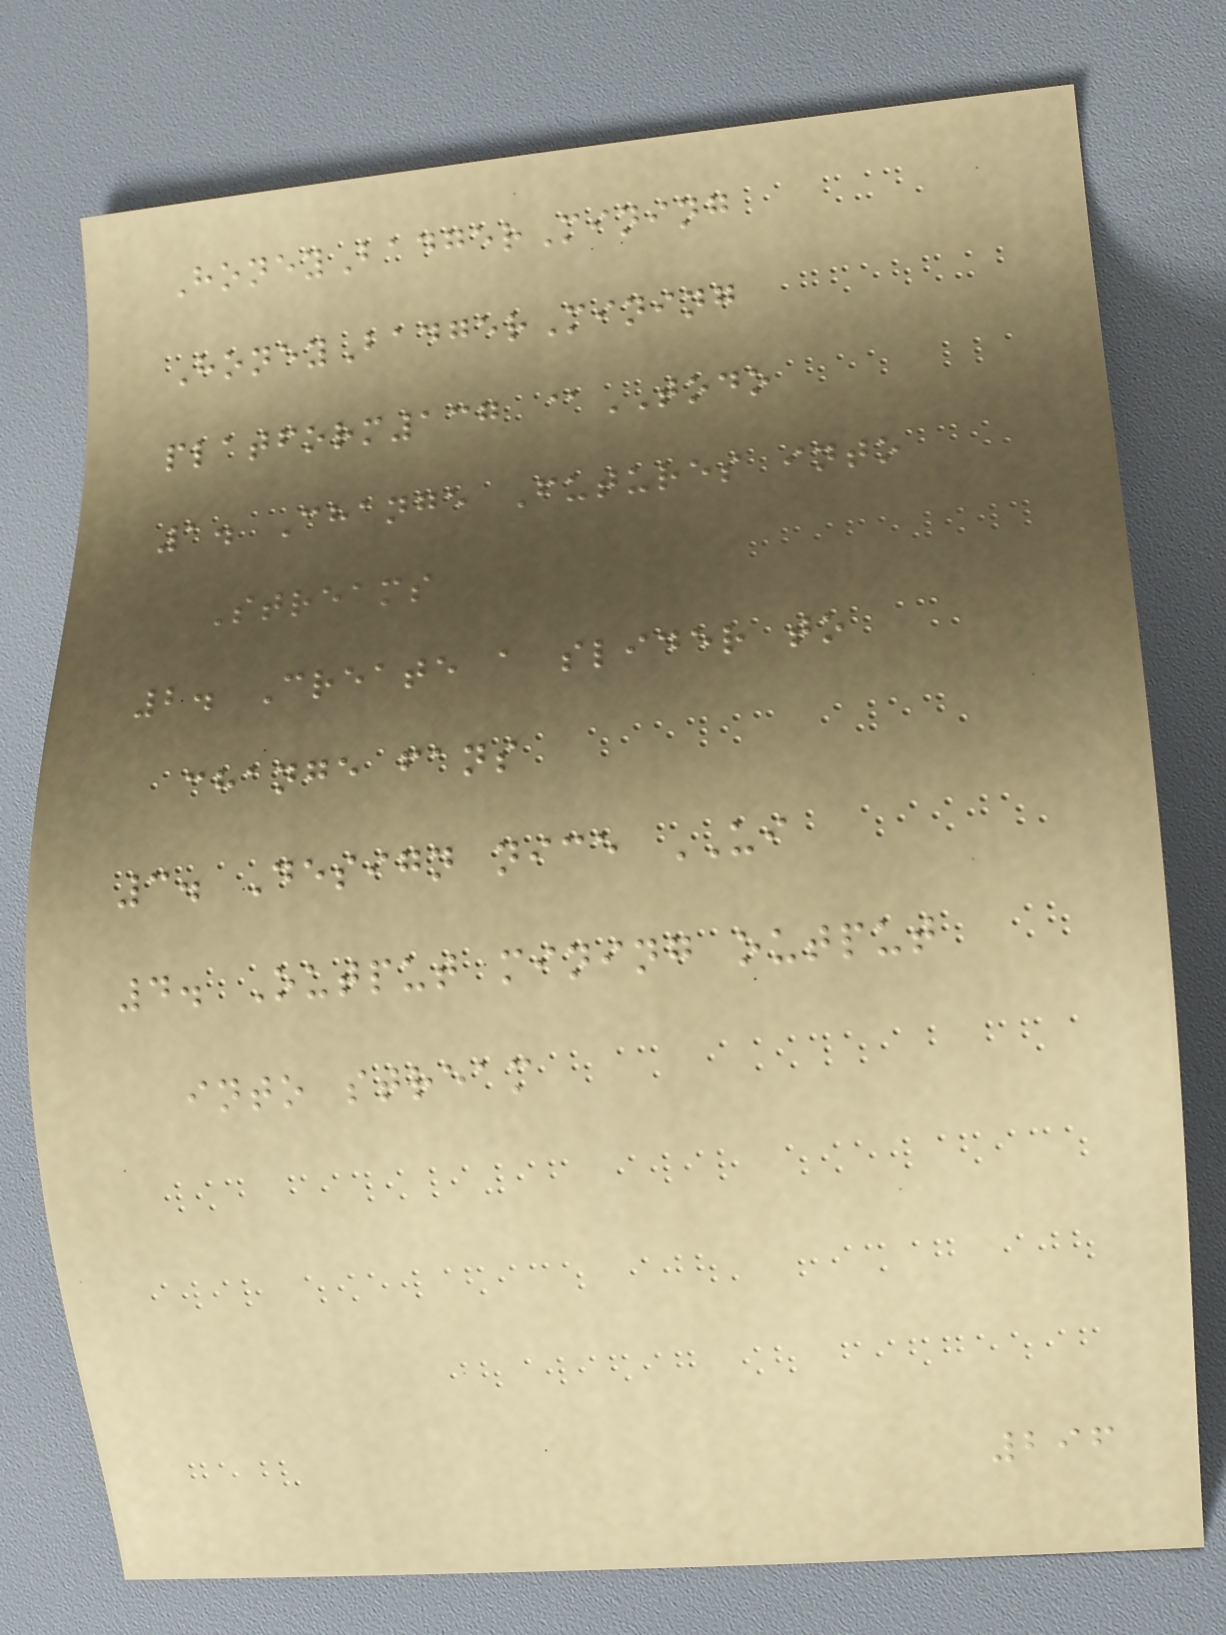HoneyBadgerMining
HoneyBadgerMining
platform137 @TODO
1. Change Futures into
Streams
2. Create a slider to
change fans
3. Design nice UI
4. Output mining output
into stream
296
